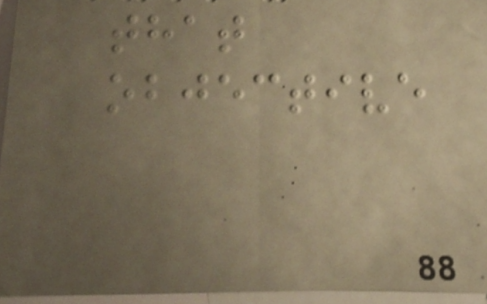that
objective
